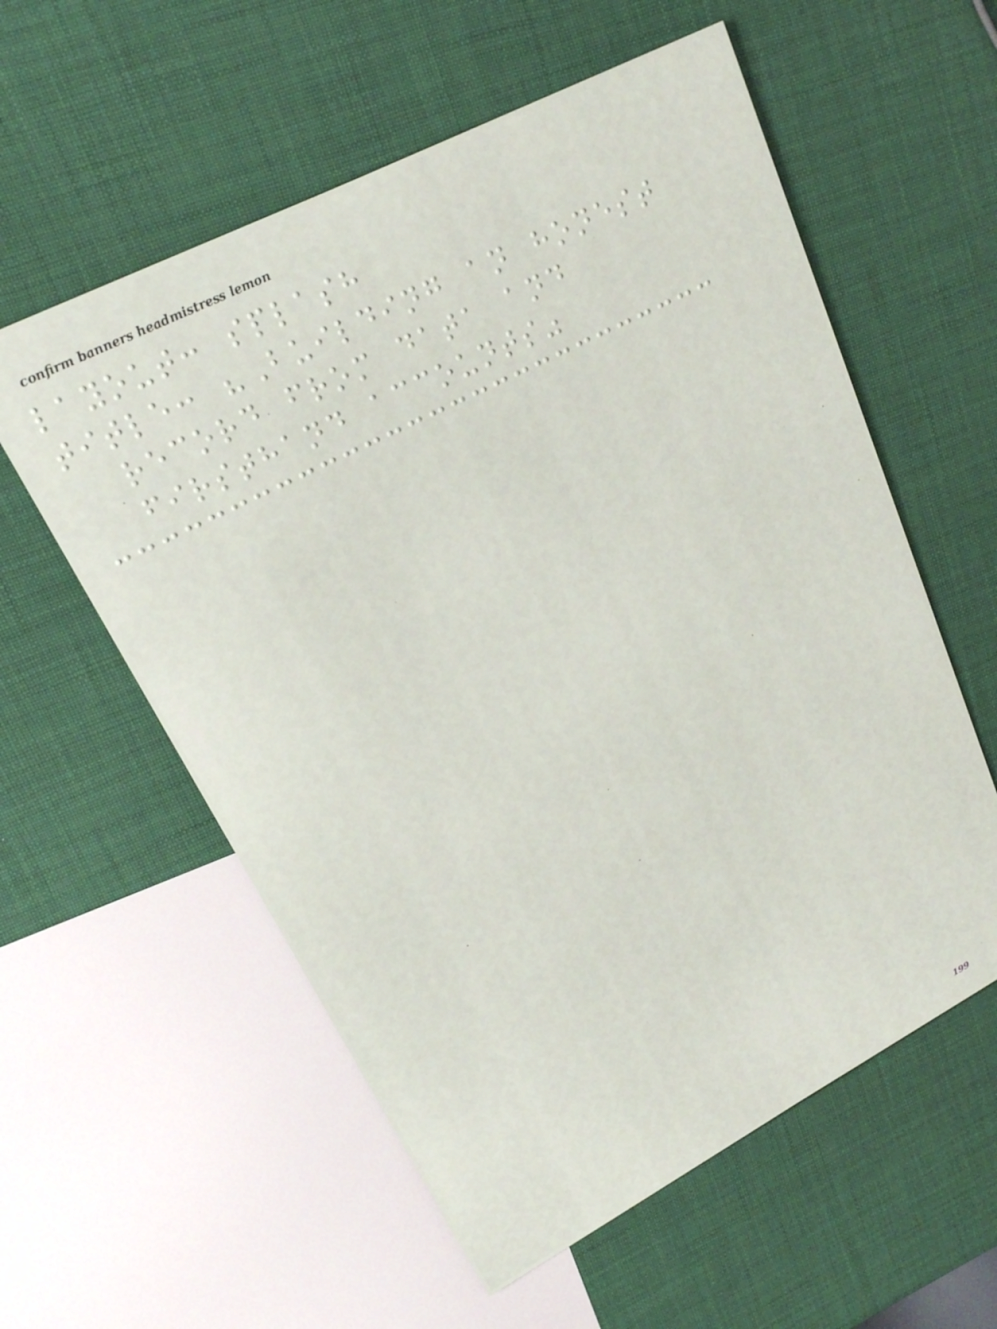layout: splash
title: "Building an honest
record from data and
firsthand accounts"
